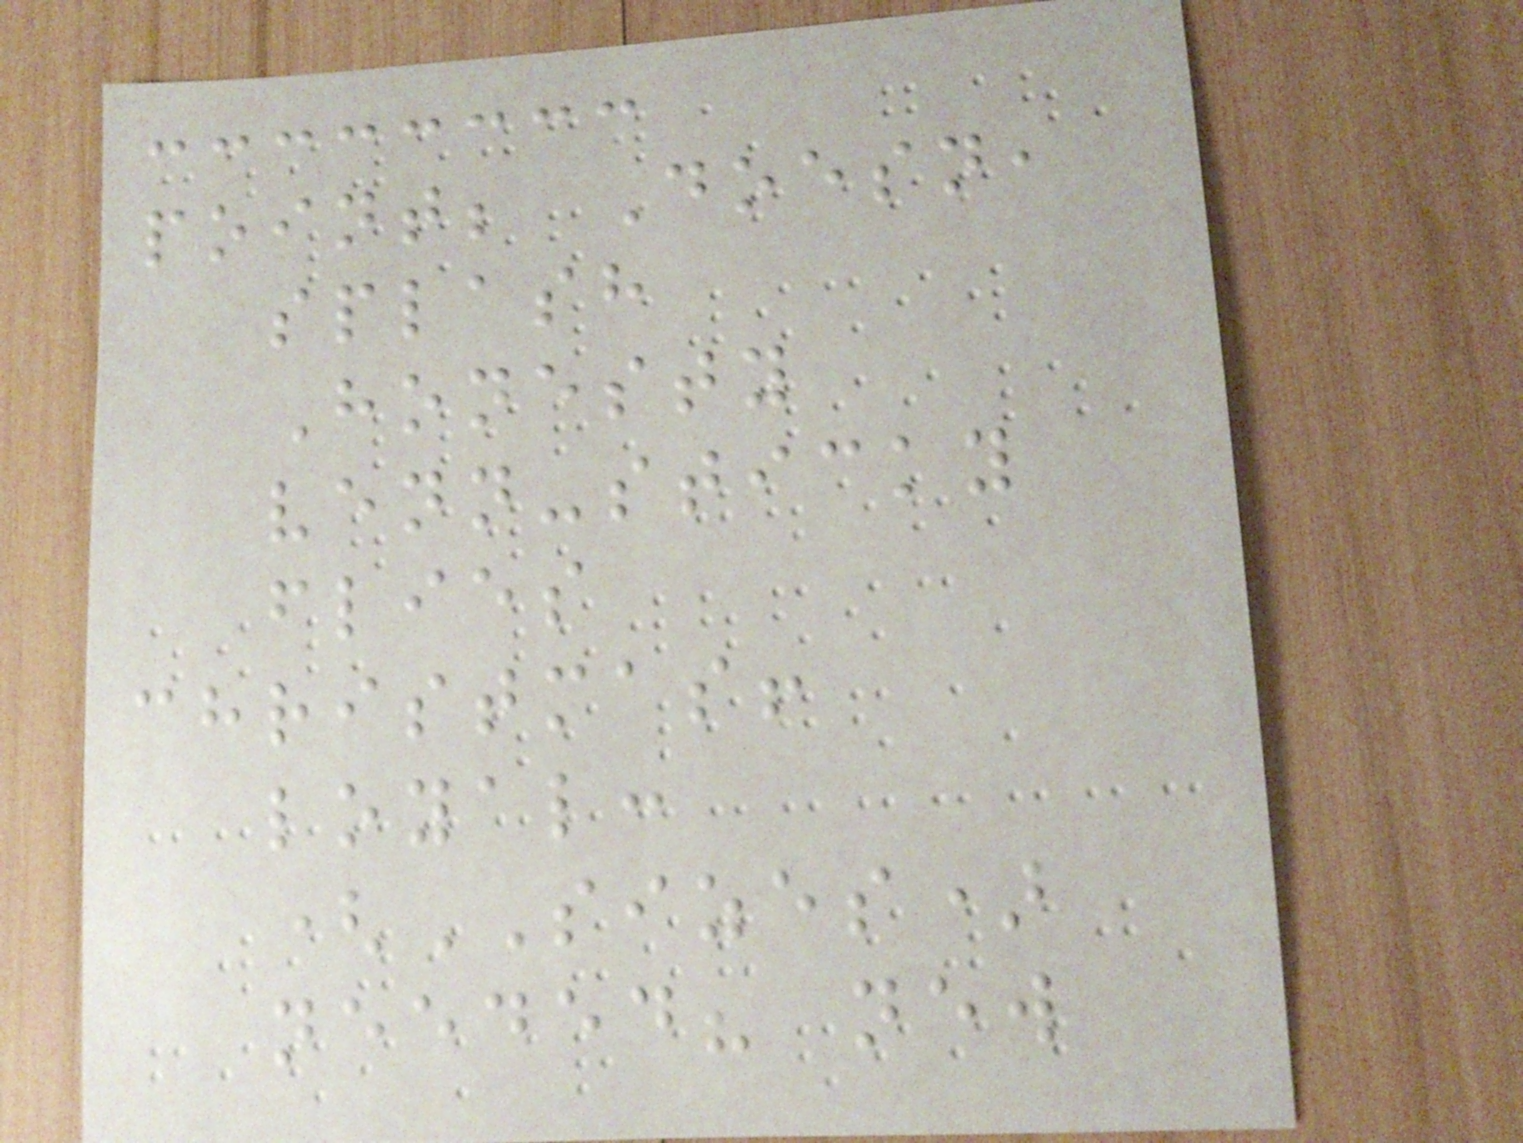point; Doesn,
splash
Honesty
venn-sticky
flies
christmas!
loyal:
(SIZES)
needed? new
